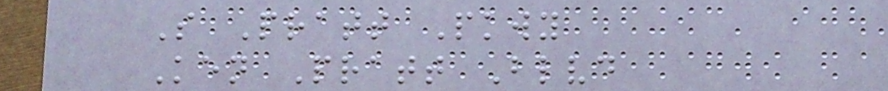S Pratt Pkwy
Ken Pratt Blvd
